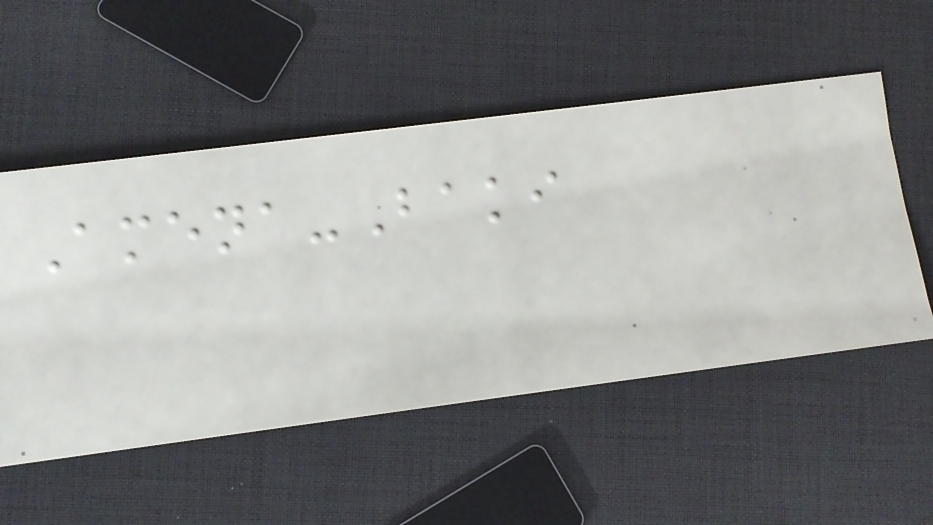Amena-Baki
